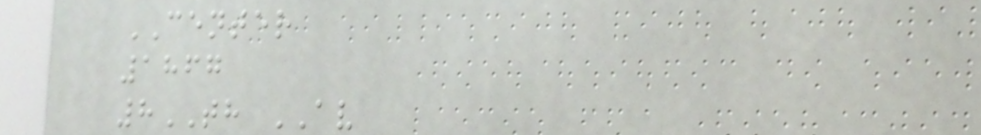CENTER
1867
8TH AV
